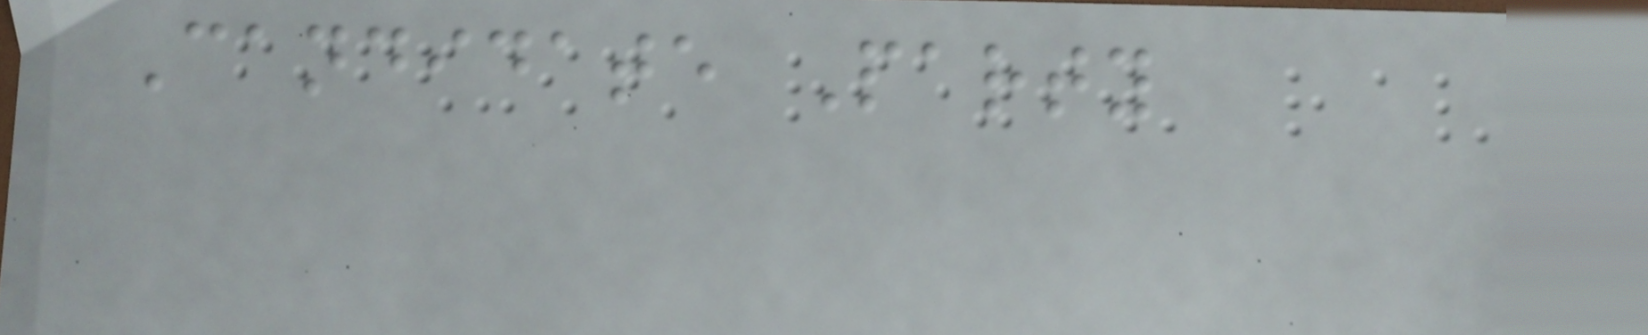Candidate Party
